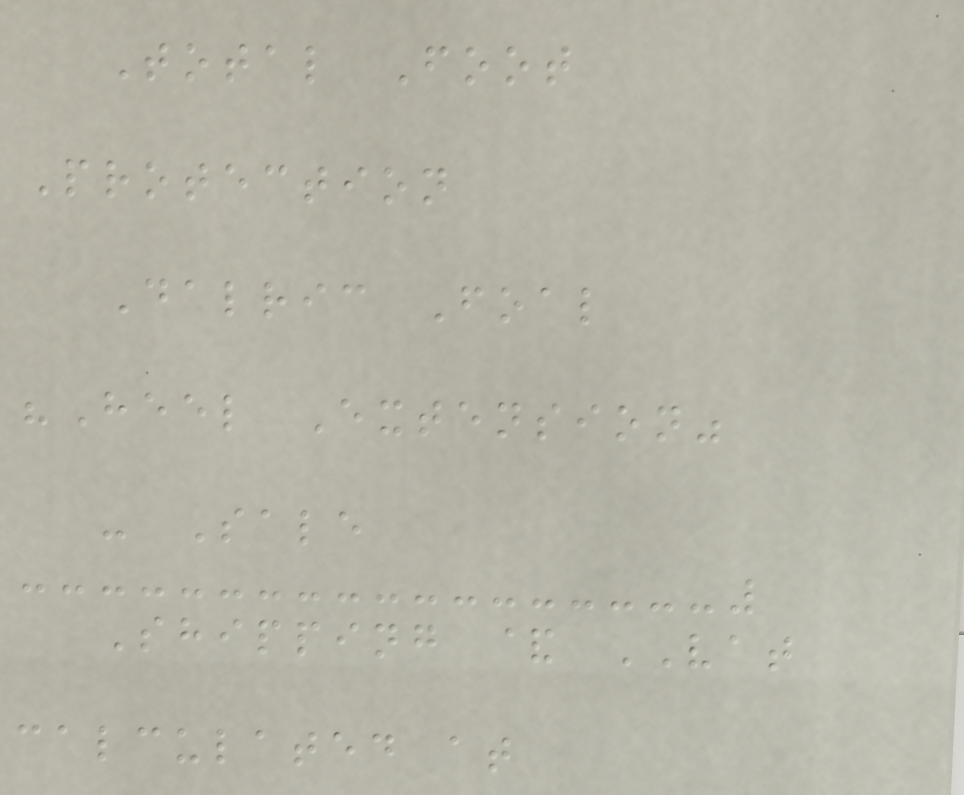Total Foot
Protection
Dalric Foal
"Heel Extension"
- Sale
Shipping & VAT
calculated at
